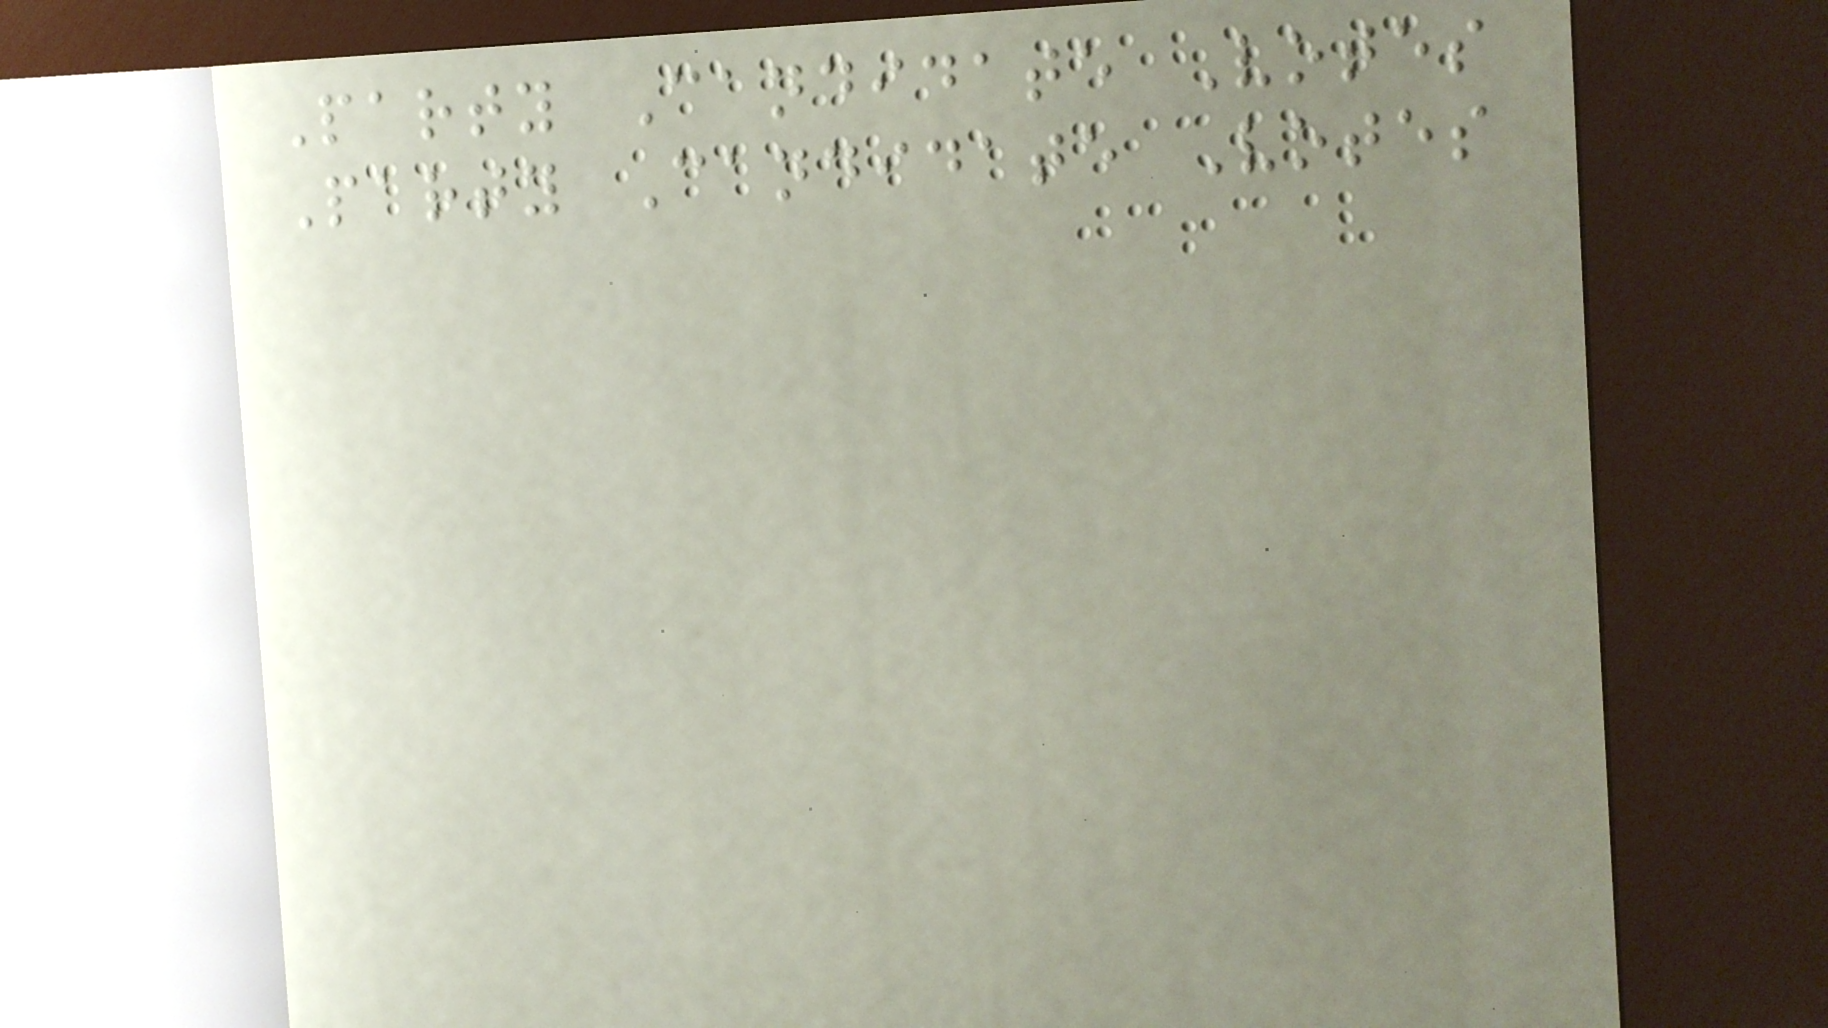Party Candidate Votes
Party Candidate Votes
